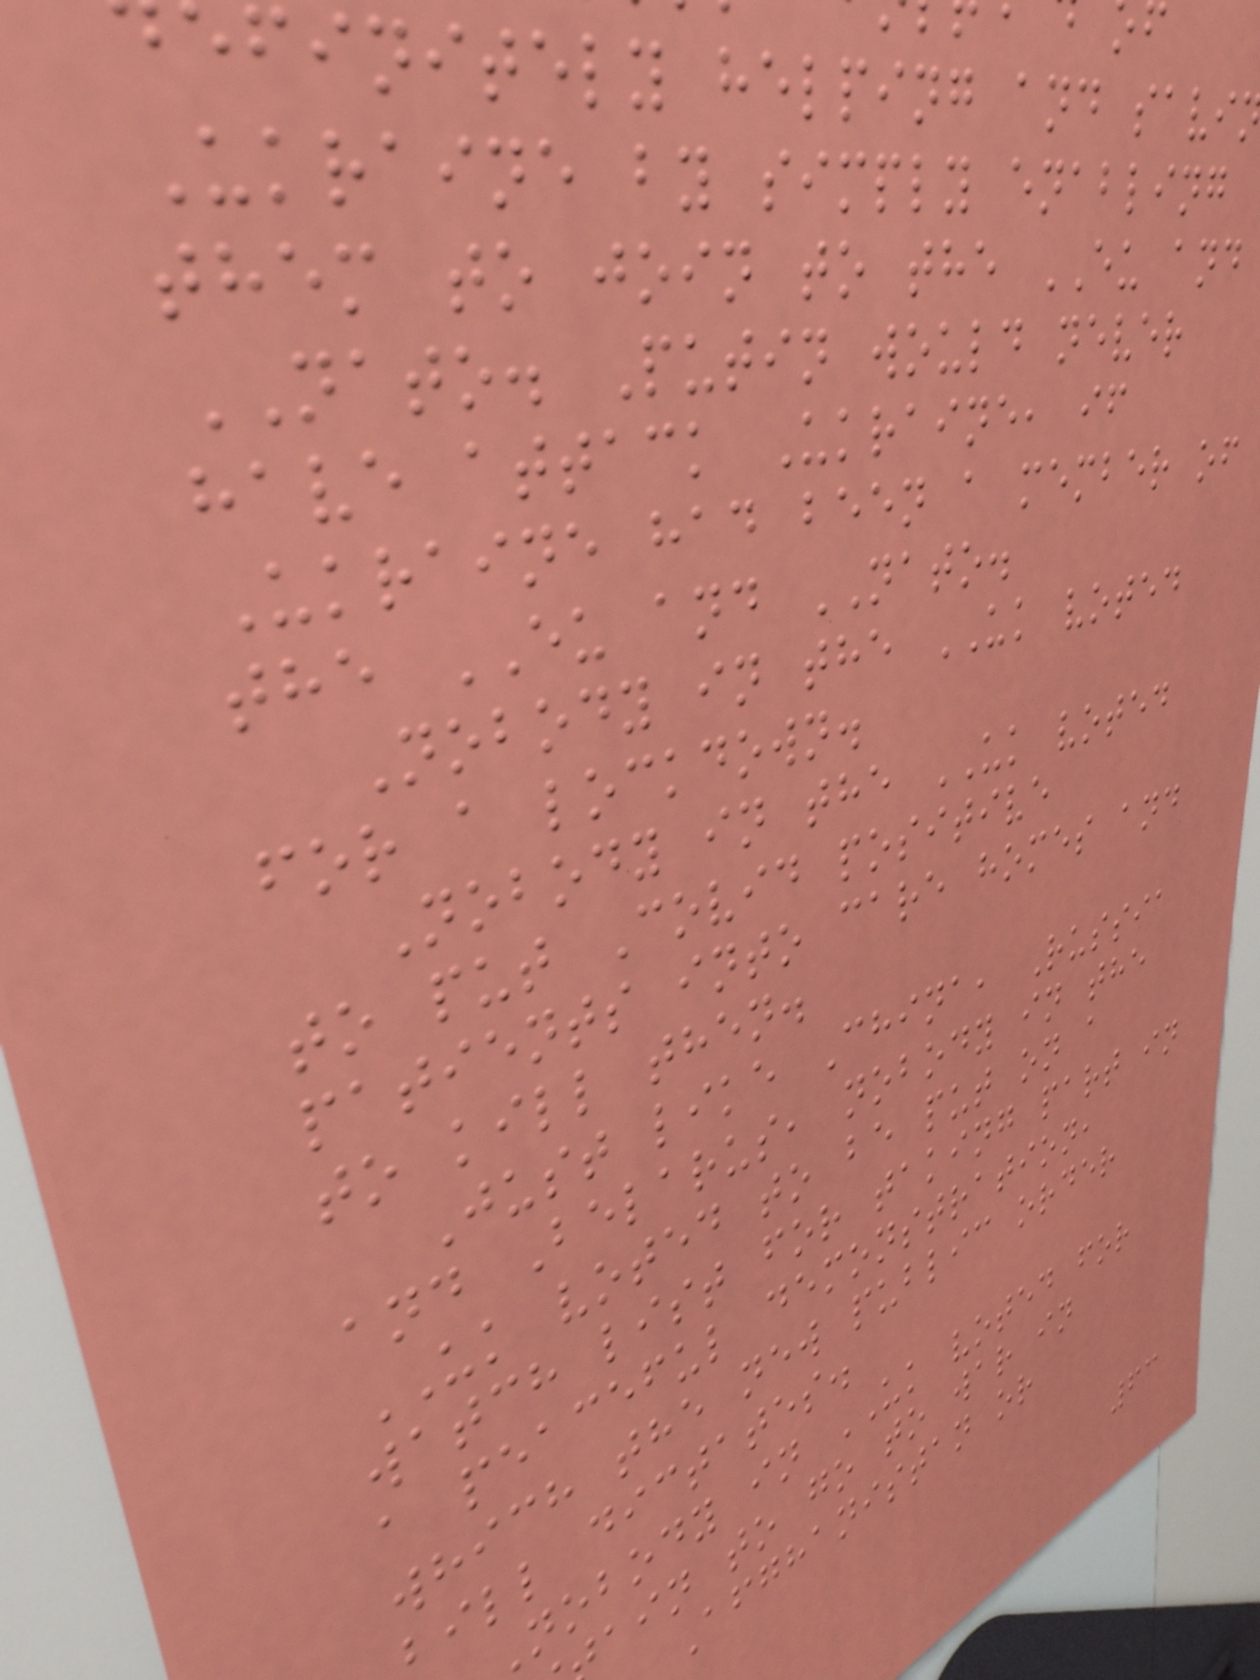finitely helping and savi
Ukraine by simply enabling
them to join to the EU and
NATO. Putin would never
have attack Ukraine, if
Ukraine had been a member of
the EU and NATO.
Nobody in the UK voted
for a lockdown.
Nobody in the UK voted
to put Covid positive
patients into care homes and
to kill then.
Just like China, Russia
and Belarus, nobody in the
UK voted to be put on a
watch list for taking part in
a peaceful demonstration,
which the new public order
ill dictates.
nobody in UK voted for
ain to go to war in
Afghanistan or
63
